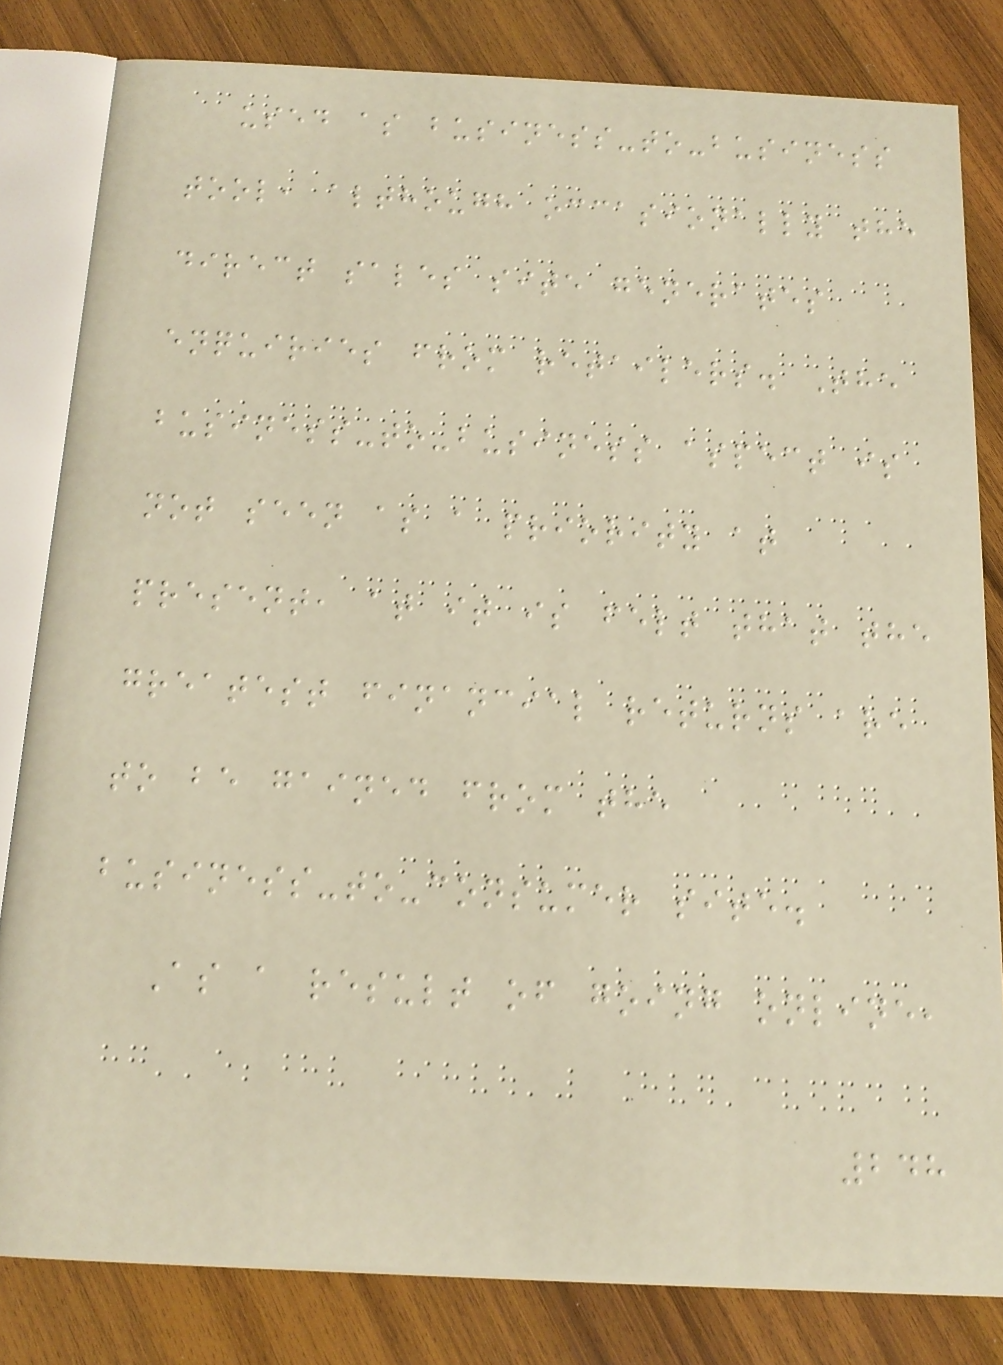used as business-to-business
tool, although occasionally the
direct sales site generates
enquiries from retailers. The
business-to-business aspect is
not seen as a priority at
present, at it is felt that the
greatest financial returns are
to be gained from the
business-to-consumer site.
As a result of going online,
248
